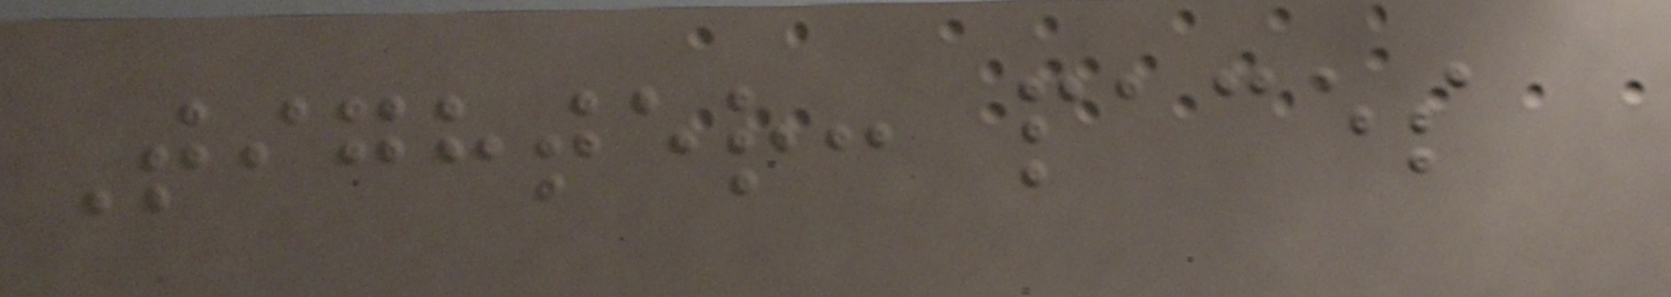Tighter: paces
